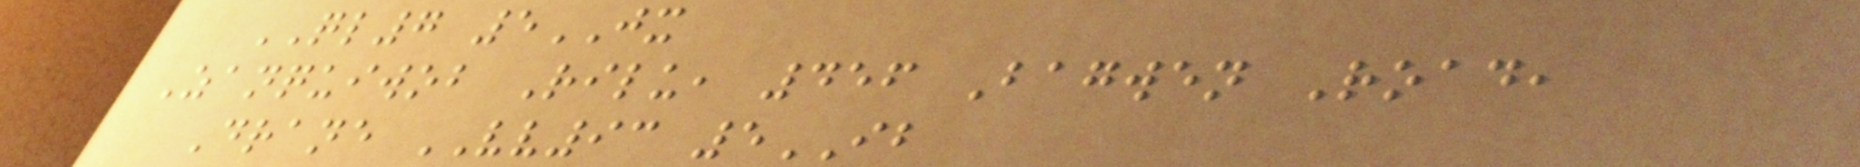QL7 5JX
Zanquiwob Rilu, 456 Bagwen Road,
Drane VV93 5IB
